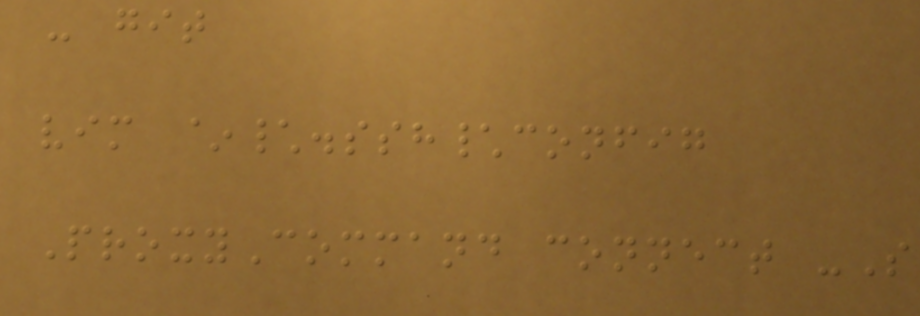- git
vim ~\.ssh\config
ProxyCommand connect -S
